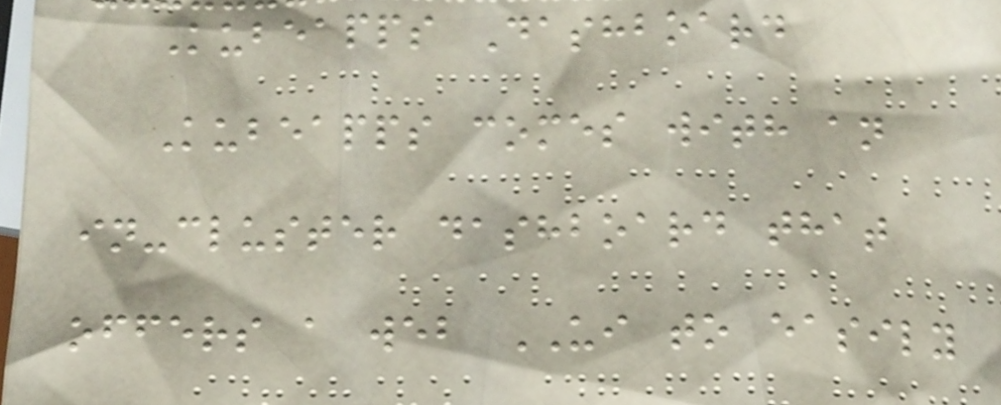Kubeapps Dashboard
Kubeapps comes with an
in-cluster dashboard that
offers a web UI to easily
